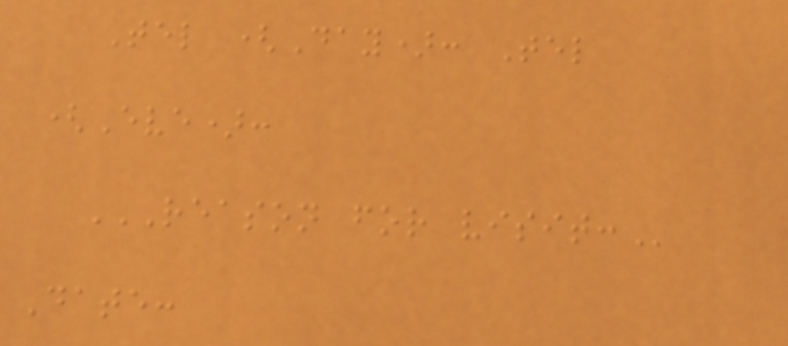Tel (Day): Tel
(Eve):
REASON FOR VISIT:
Date:
